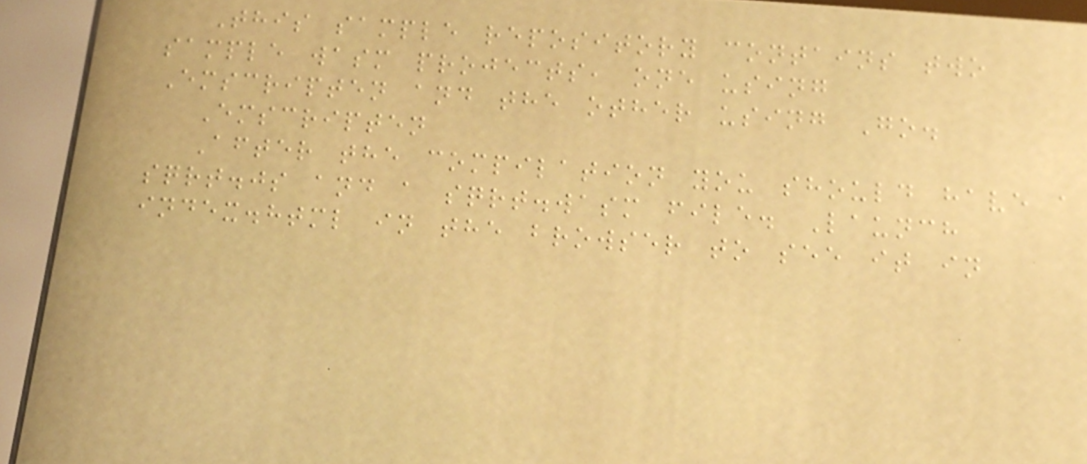This sample repository contains two
sample wasm projects, one using
Emscripten and the other using Go.
Emscripten
After the compilation you should have a
sqrt.js and a sqrt.wasm file. Launch
index.html in the browser to see it in
